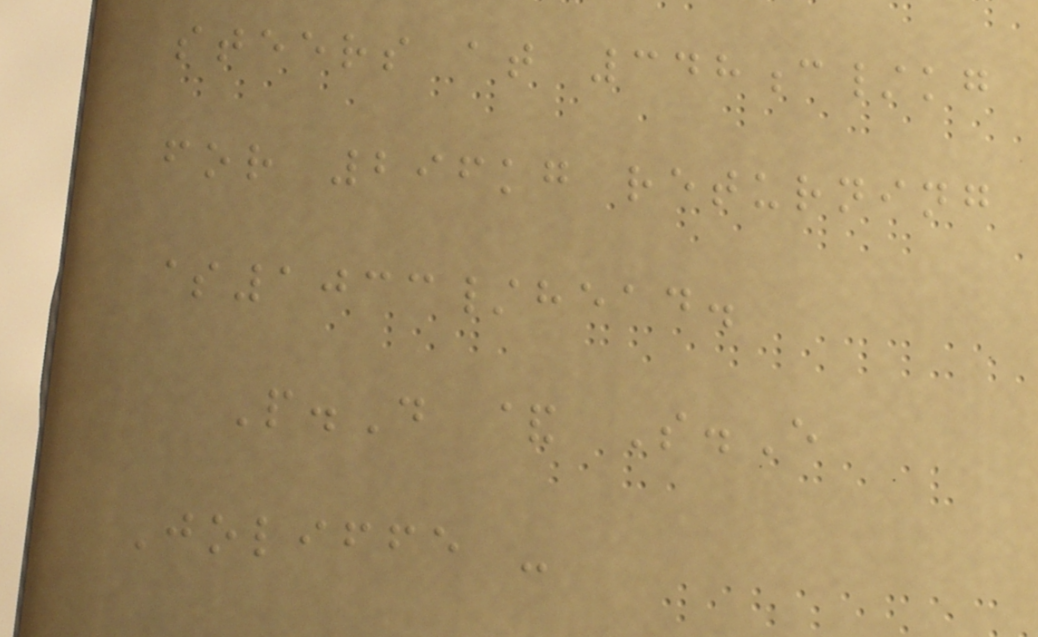steers at 348c/kg
for 296kg returning
$1033/head.
P.D & S.E
Joliffe -
